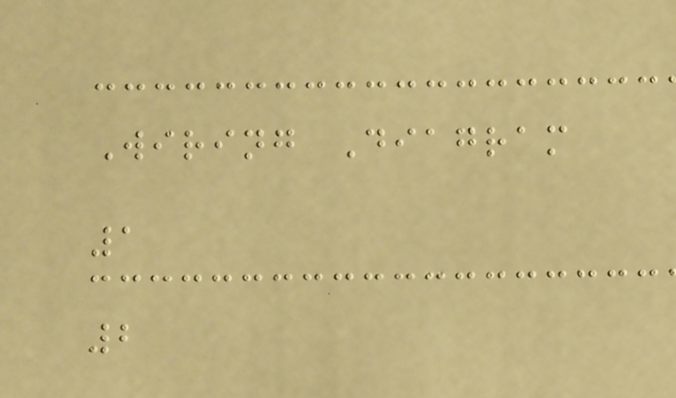Wiring Diagram
1
2
